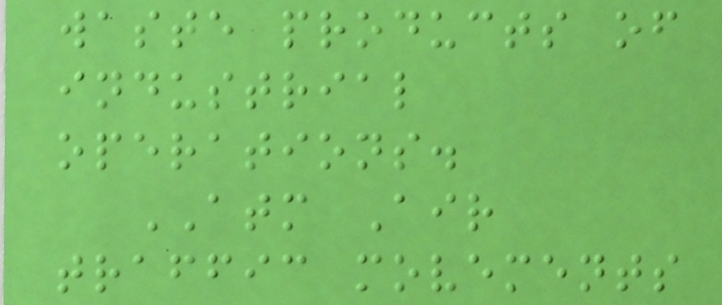waste products of
industrial
operations.
ATM Air
traffic movements
